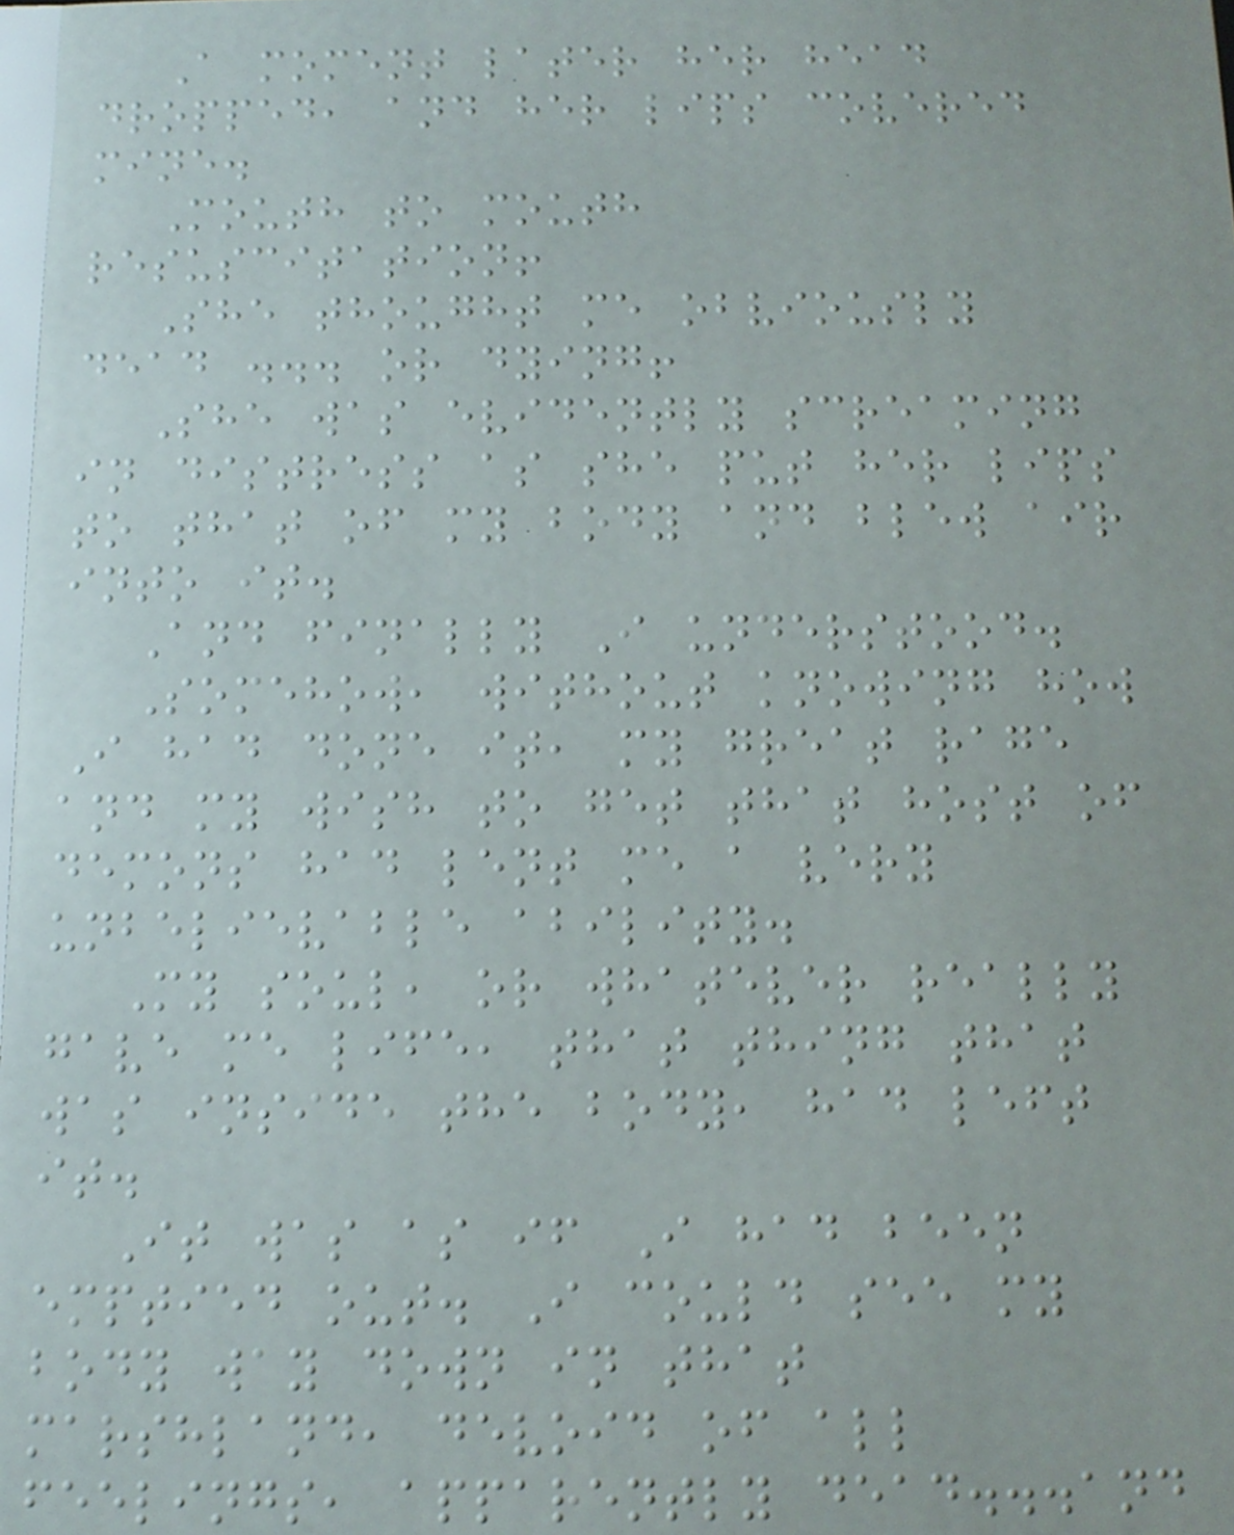A moment later her head
dropped, and her lips covered
mine.
Mouth to mouth
resuscitation!
She thought me obviously
dead ... or dying!
She was evidently screaming
in distress as she put her lips
to that of my body and blew air
into it.
And finally I understood.
Somehow, without knowing how
I had done it, my great rage
and my wish to get that host of
demons had lent me a very
unbelievable ability.
My soul, or whatever really
gave me life, that thing that
was inside the body, had left
it.
It was as if I had been
emptied out. I could see my
body way down in that
marshland, devoid of all
feelings, apparently dead...and
